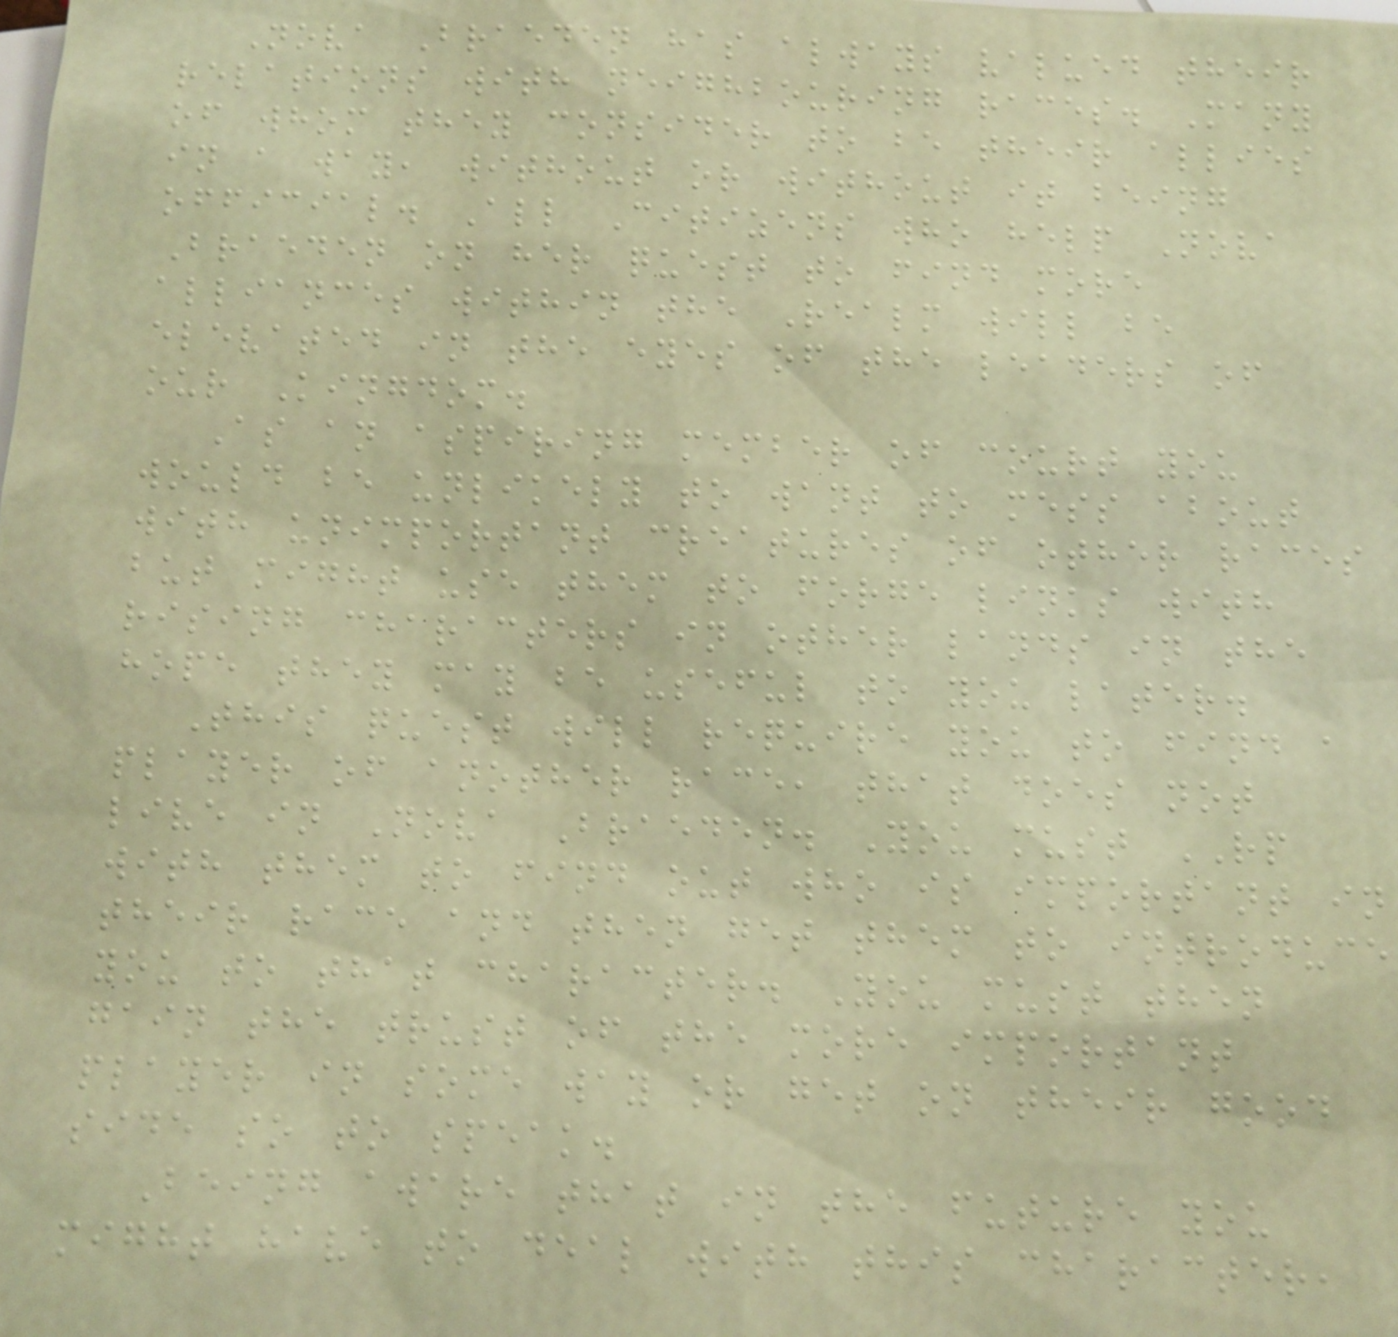Nova Braeden has always valued their
relations with neighbouring races. Many
of whom they consider to be their allies
in a way, without or without it being
official. All Citizens who help Nova
Braeden on her quest to find more
alliances within the Realm will be
elevated in the eyes of the leaders of
our Kingdom.
As an aspiring member of court you
would be unlikely to want to mess about
with unimportant creatures of other races
but might use them to forge links with
rising characters in other lands in the
hope they may be useful to you later.
This quest will require you to find a
player of another race, that does not
live in Nova Braeden. You must RP
with them to find out who is important in
their race and then get them to introduce
you to that character. You must then
gain the trust of the more important
player in some way or get on their good
side so to speak.
Being aware that in the future you
might have to deal with this character,
